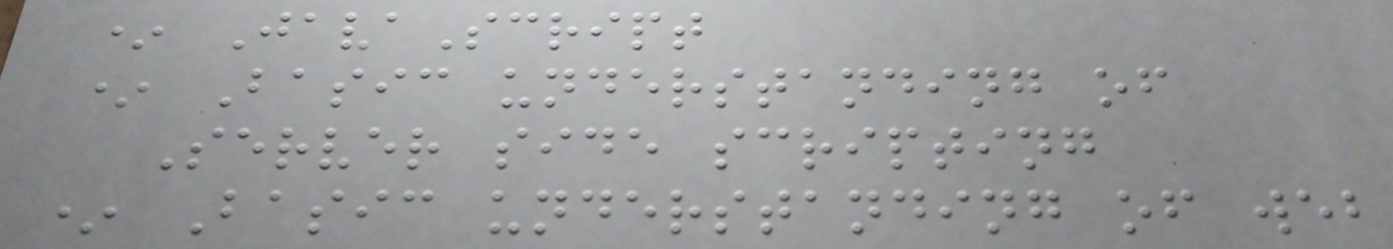* JavaScript
* Basic understanding of
Server side scripting
* Basic understanding of web
